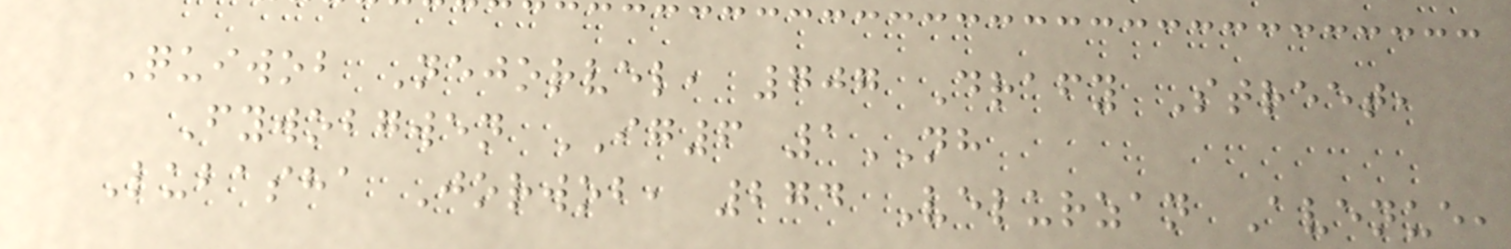Quiwob Nejorvel, 707 Drafy Street,
Fywobgwen IG6 1NH
Lubasha Jorwob, 274 Velurzan Avenue,
